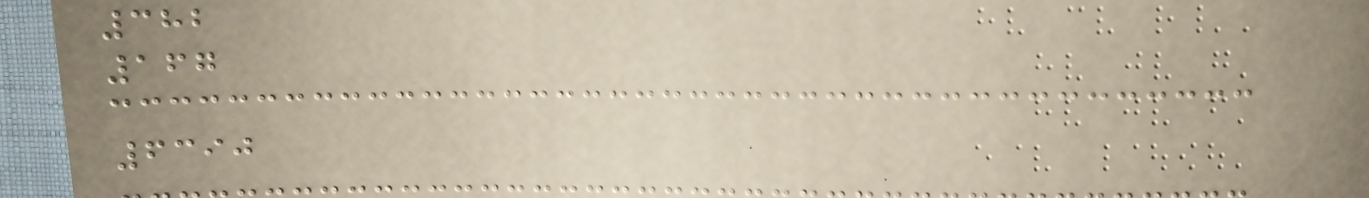382
167
6390
